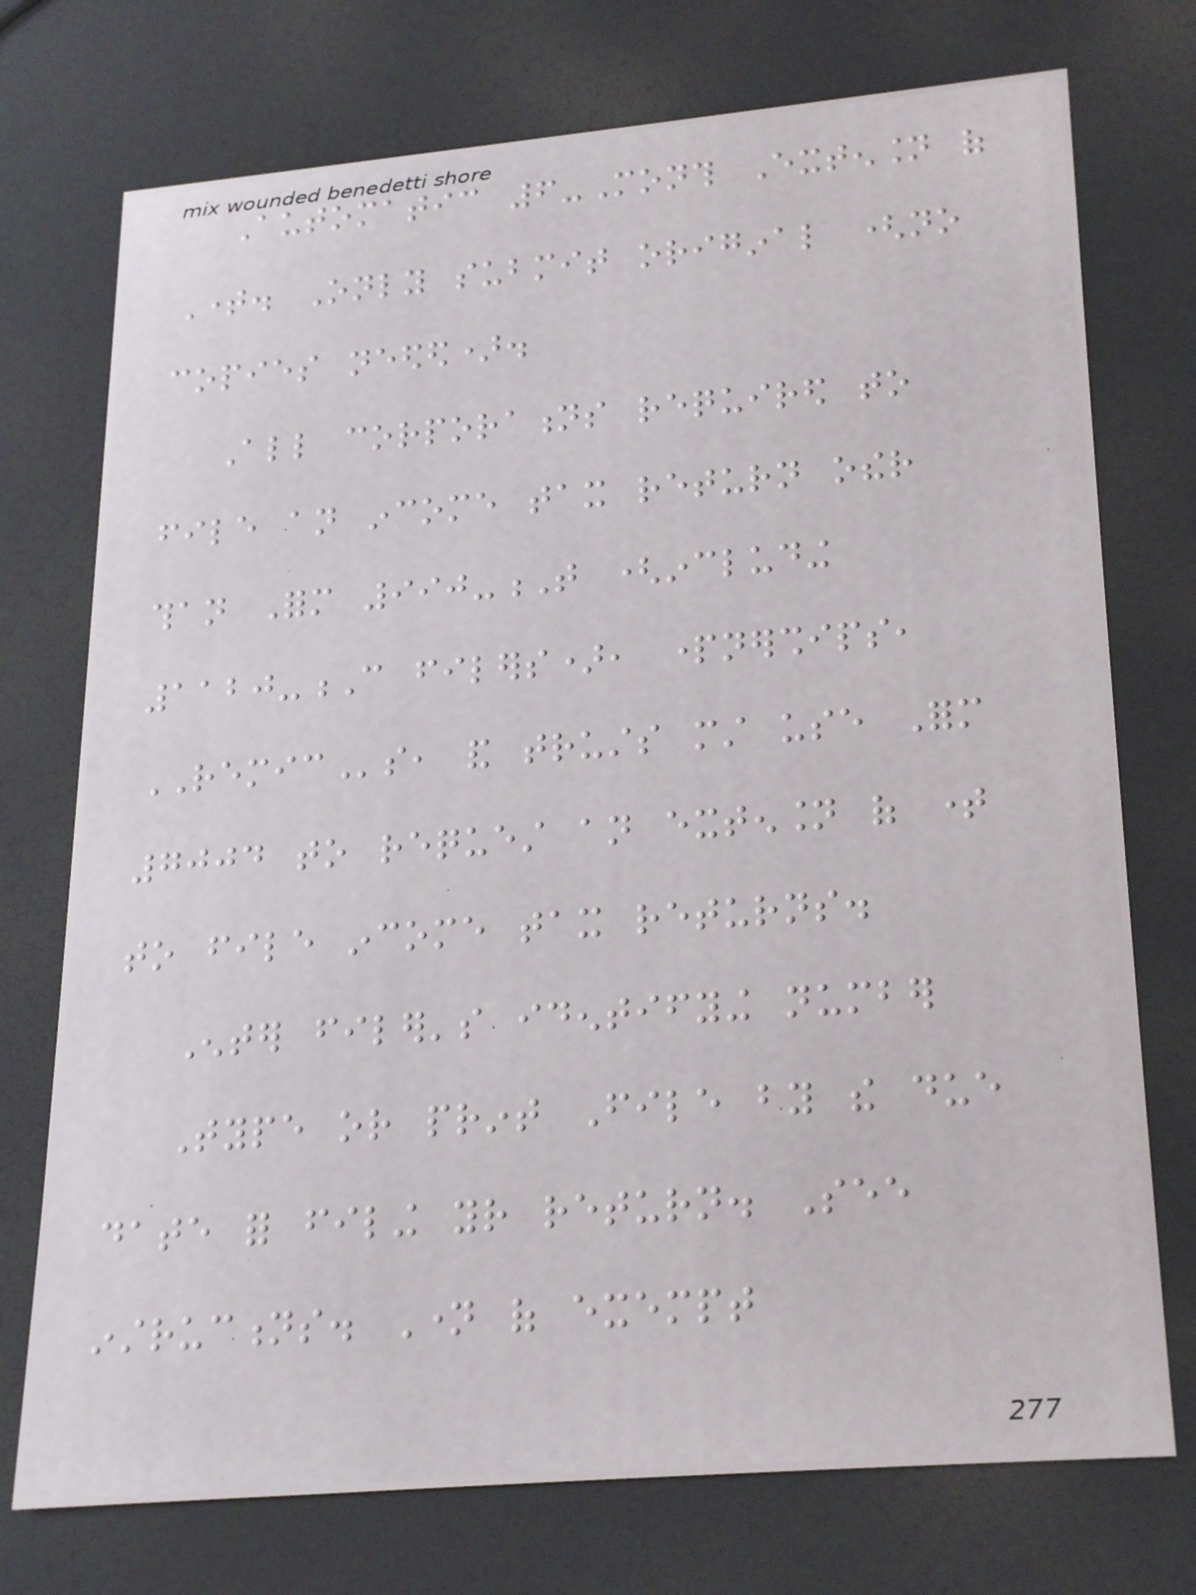Automatic 6-Month Extension of
Time. Only submit original (no
copies needed).
All corporations required to
file an income tax return other
than Form 990-T (including
1120-C filers), partnerships,
REMICs, and trusts must use Form
7004 to request an extension of time
to file income tax returns.
Enter filer's identifying number
Type or print File by the due
date for filing your return. See
instructions. Name of exempt
